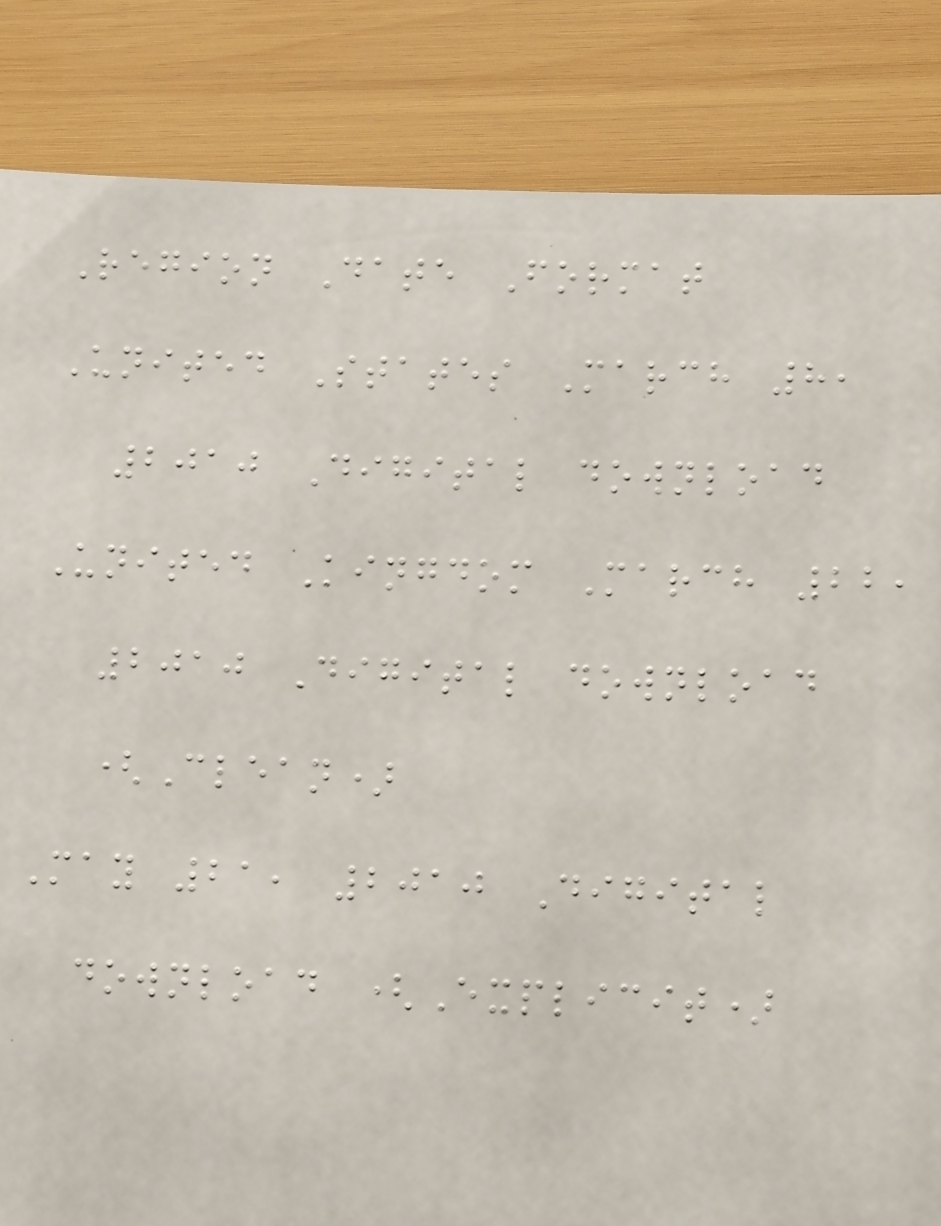Region Date Format
United States March 8,
2010 Digital download
United Kingdom March 22,
2010 Digital download
(Clean)
May 21, 2010 Digital
download (Explicit)
